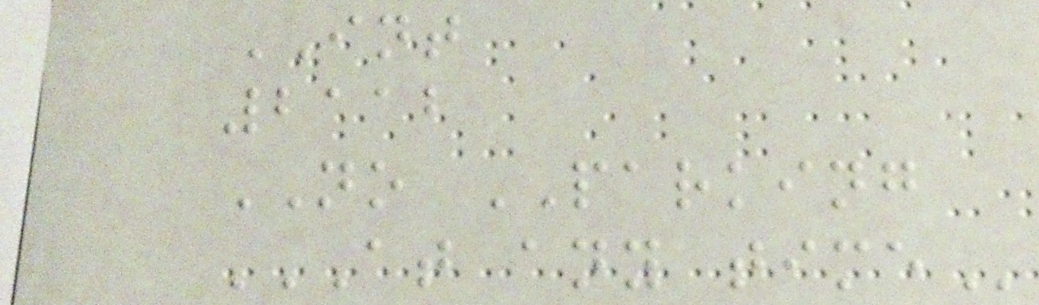INT
2112
NO PARKING
AT ANY TIME
